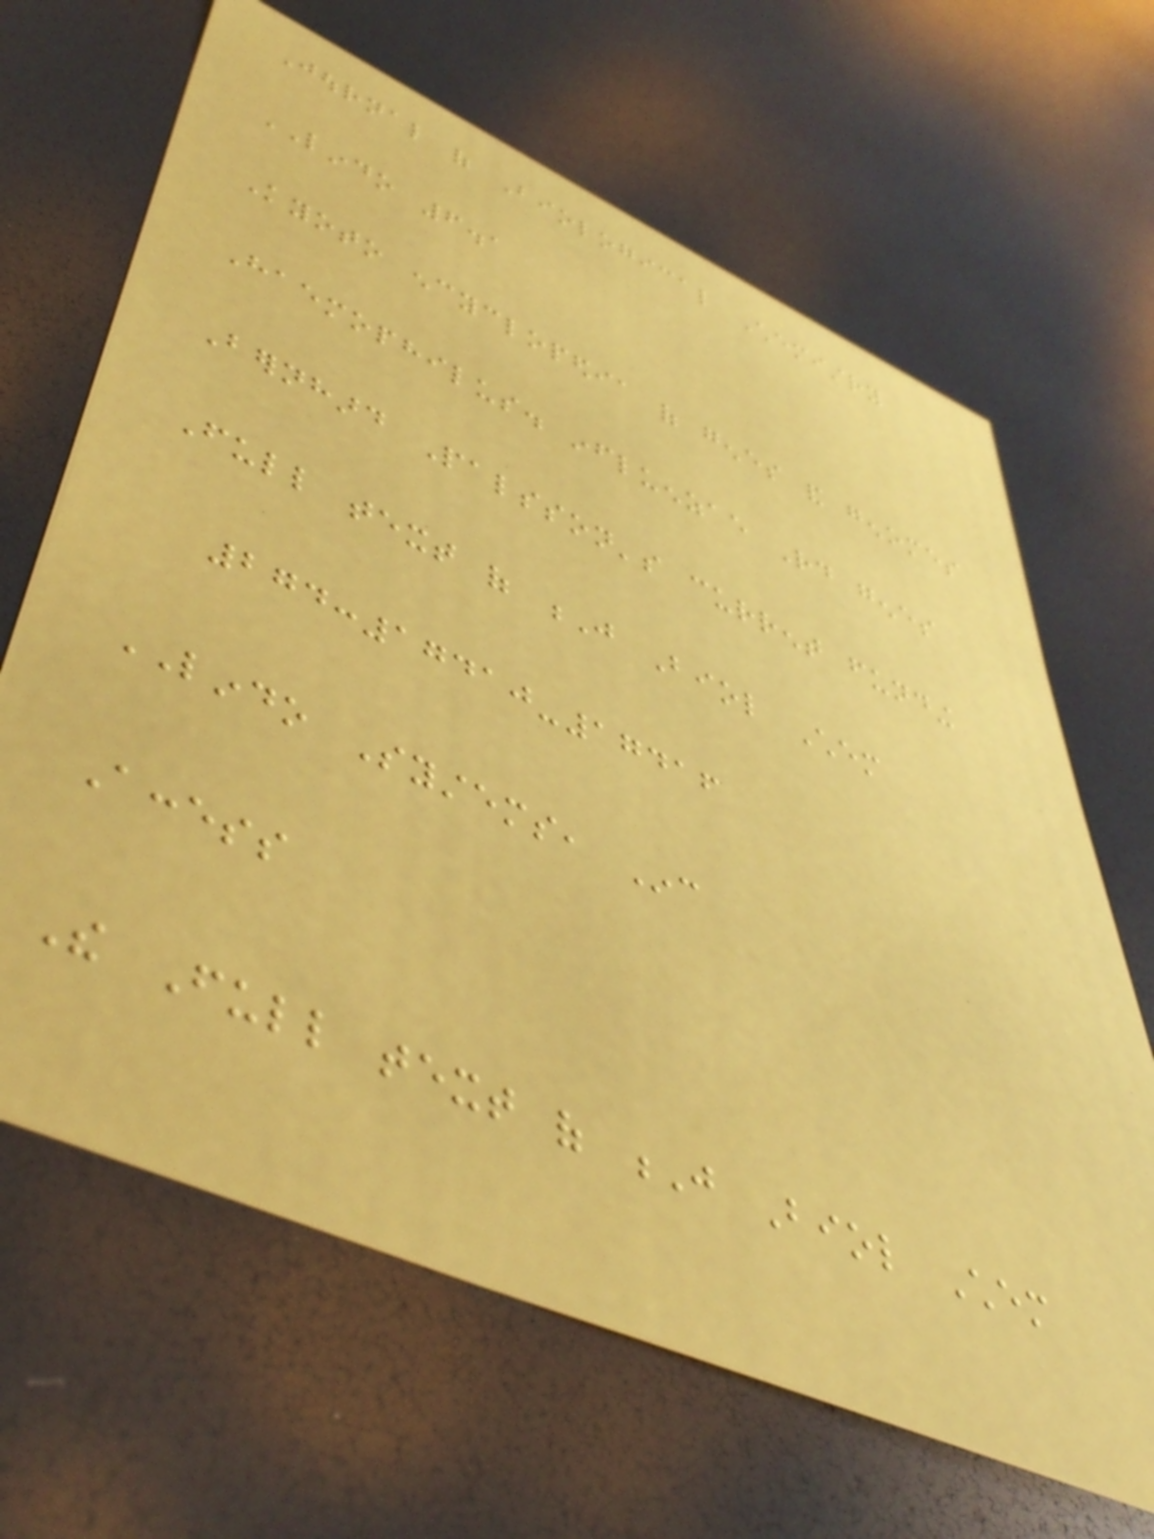Journal of Biological Chemistry
LINDO 6.1
Kyoto encyclopedia of genes and genomes
Haemophilus. influenzae Rd genes
Bernhard Palsson's current funding
Full text of J Biol Chem
274:17410-17416
LINDO Systems, Inc
Access
The Full text of J Biol Chem
